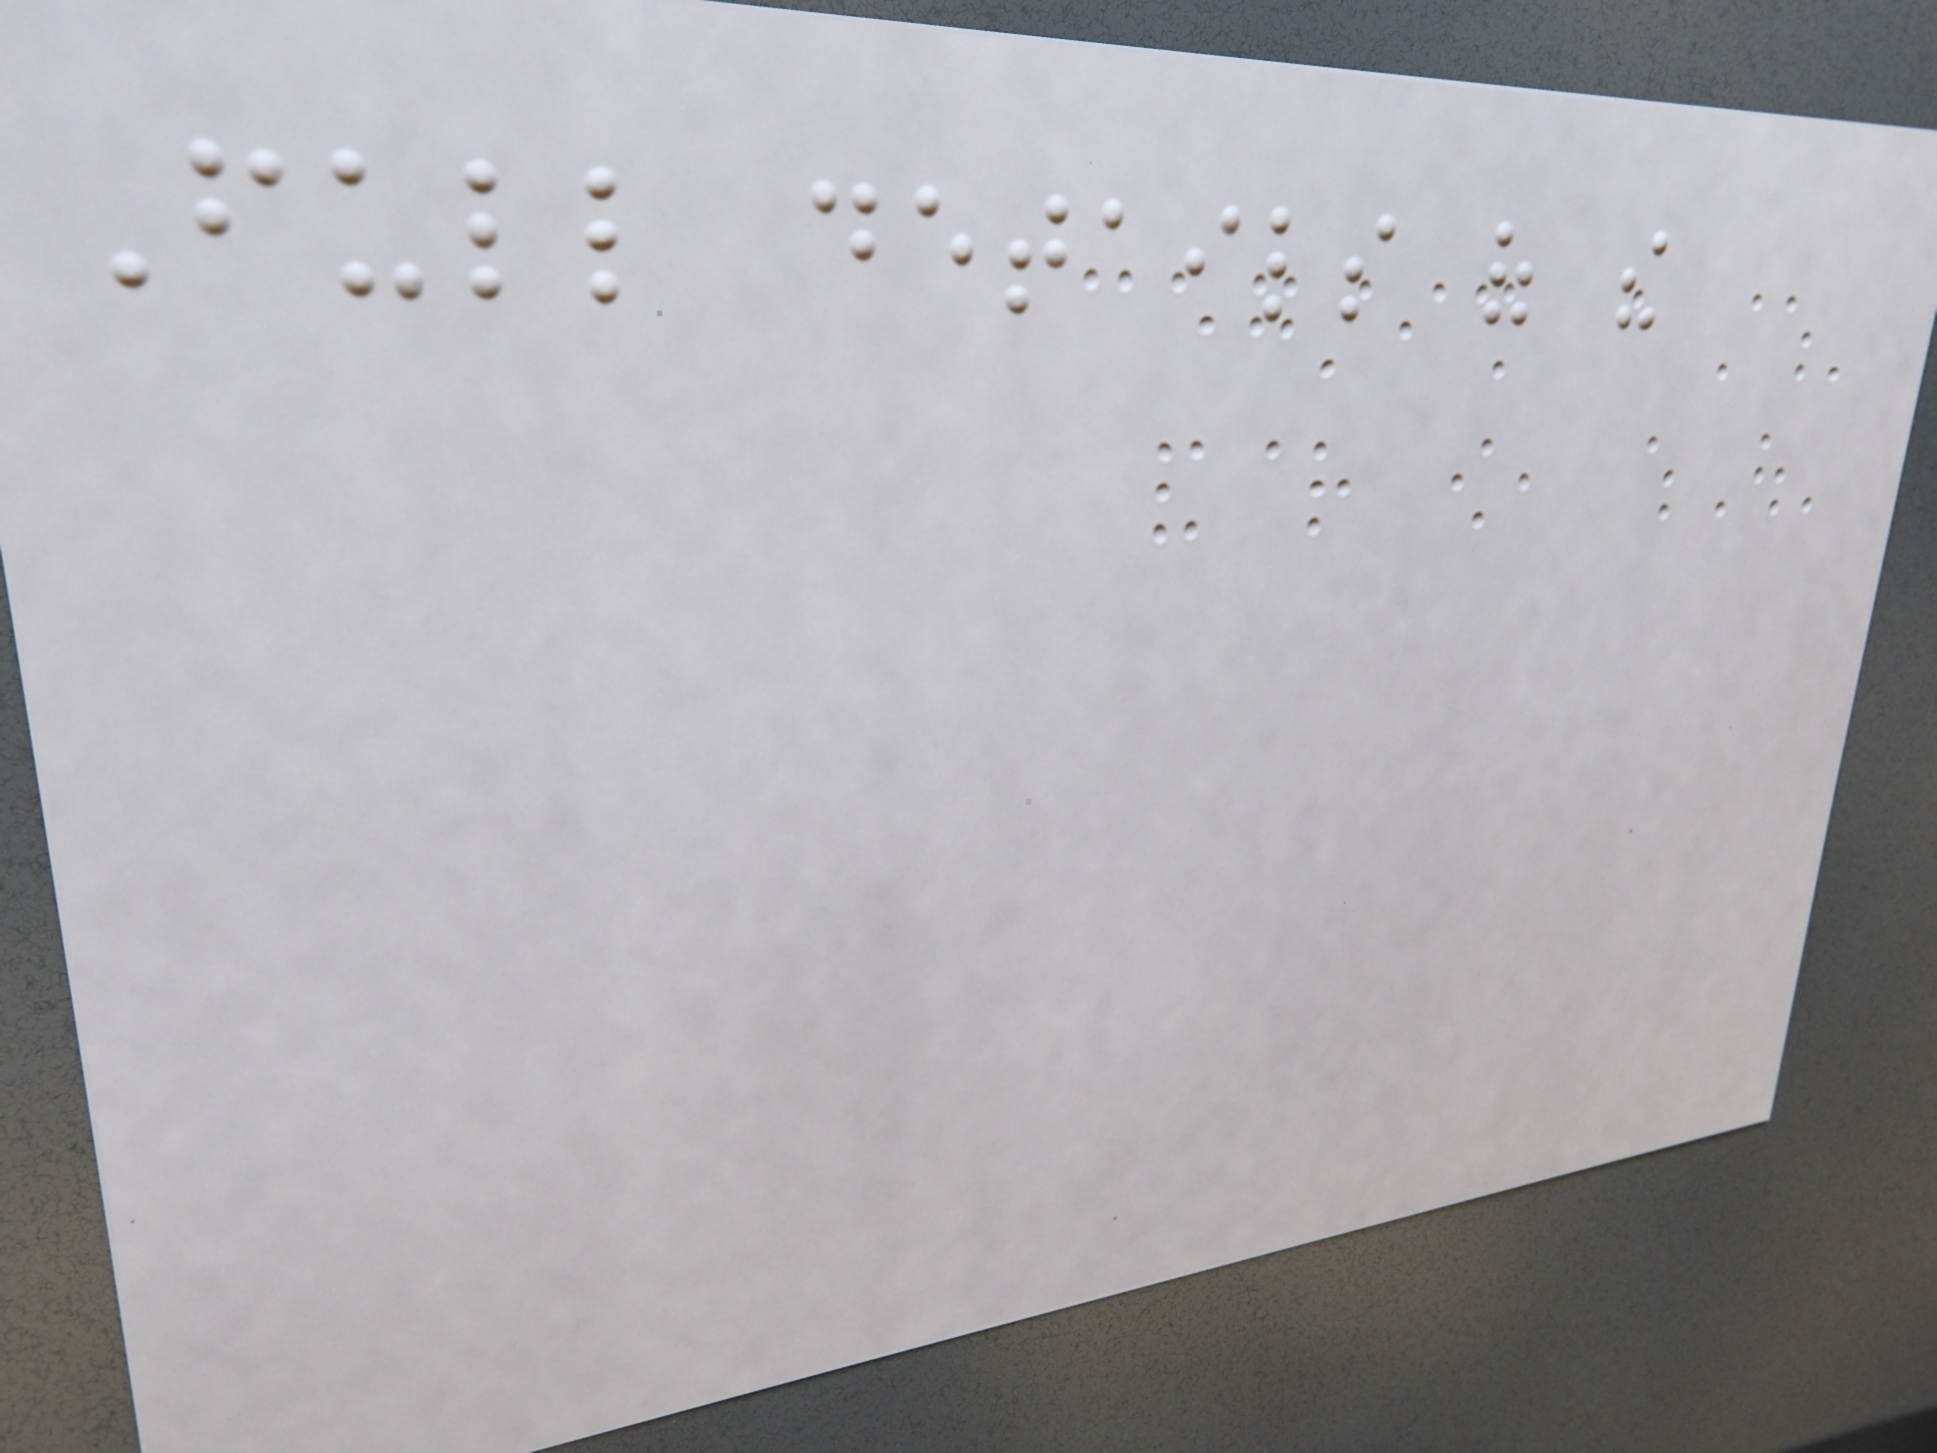Full details of the
